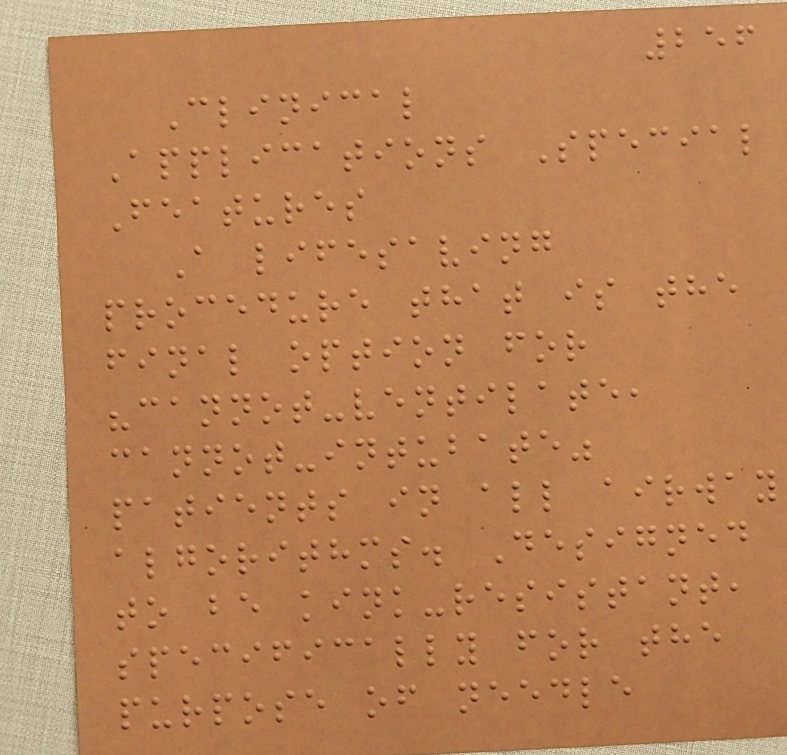256
Clinical
Applications Special
Features
A lifesaving
procedure that is the
final option for
"cannot-ventilate,
cannot-intubate"
patients in all airway
algorithms. Designed
to be kink-resistant,
specifically for the
purpose of needle
